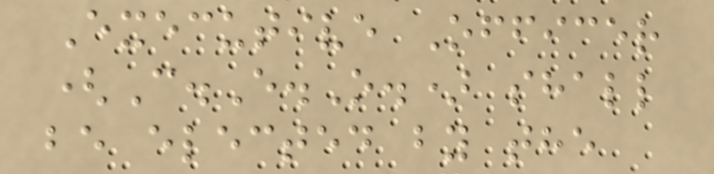Executive Officer
(C.E.O.) shall
be elected by the
